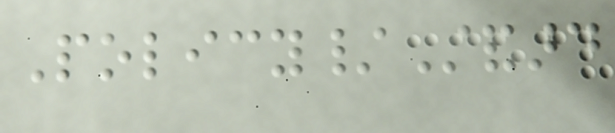Policy/Standard
